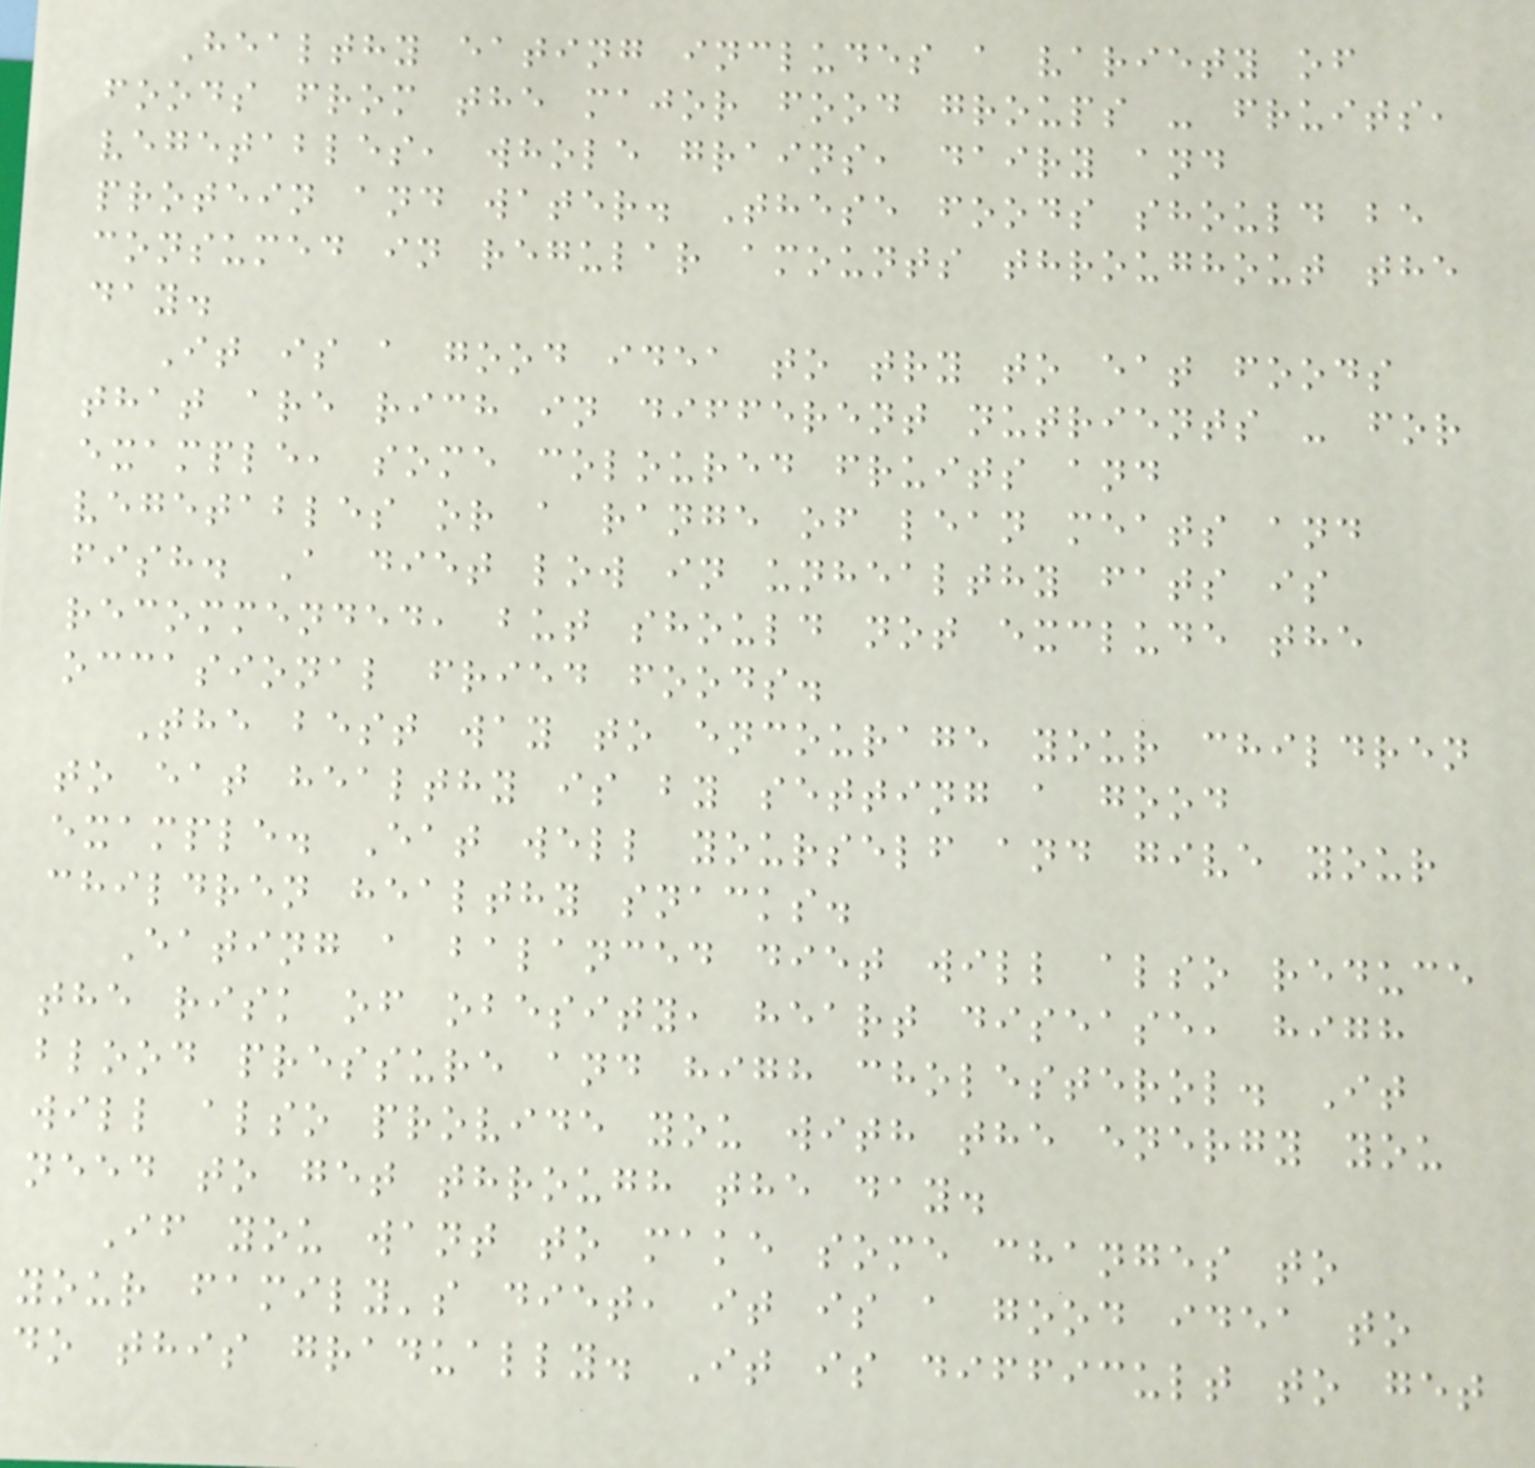Healthy eating includes a variety of
foods from the major food groups - fruits,
vegetables, whole grains, dairy and
protein and water. These foods should be
consumed in regular amounts throughout the
day.
It is a good idea to try to eat foods
that are rich in different nutrients - for
example, some coloured fruits and
vegetables or a range of lean meats and
fish. A diet low in unhealthy fats is
recommended, but should not exclude the
occasional fried foods.
The best way to encourage your children
to eat healthy is by setting a good
example. Eat well yourself and give your
children healthy snacks.
Eating a balanced diet will also reduce
the risk of obesity, heart disease, high
blood pressure and high cholesterol. It
will also provide you with the energy you
need to get through the day.
If you want to make some changes to
your family's diet, it is a good idea to
do this gradually. It is difficult to get
